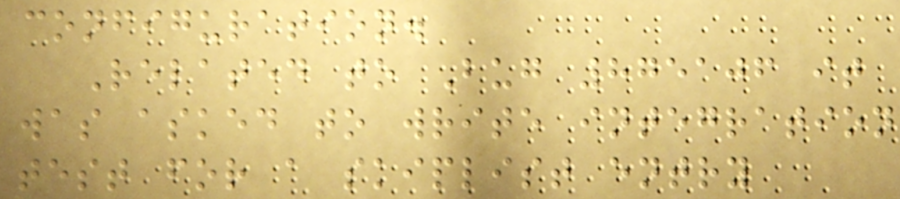configuration.
Related to Bug 875106 it
was asked to write integration
test for a skiplist entry
